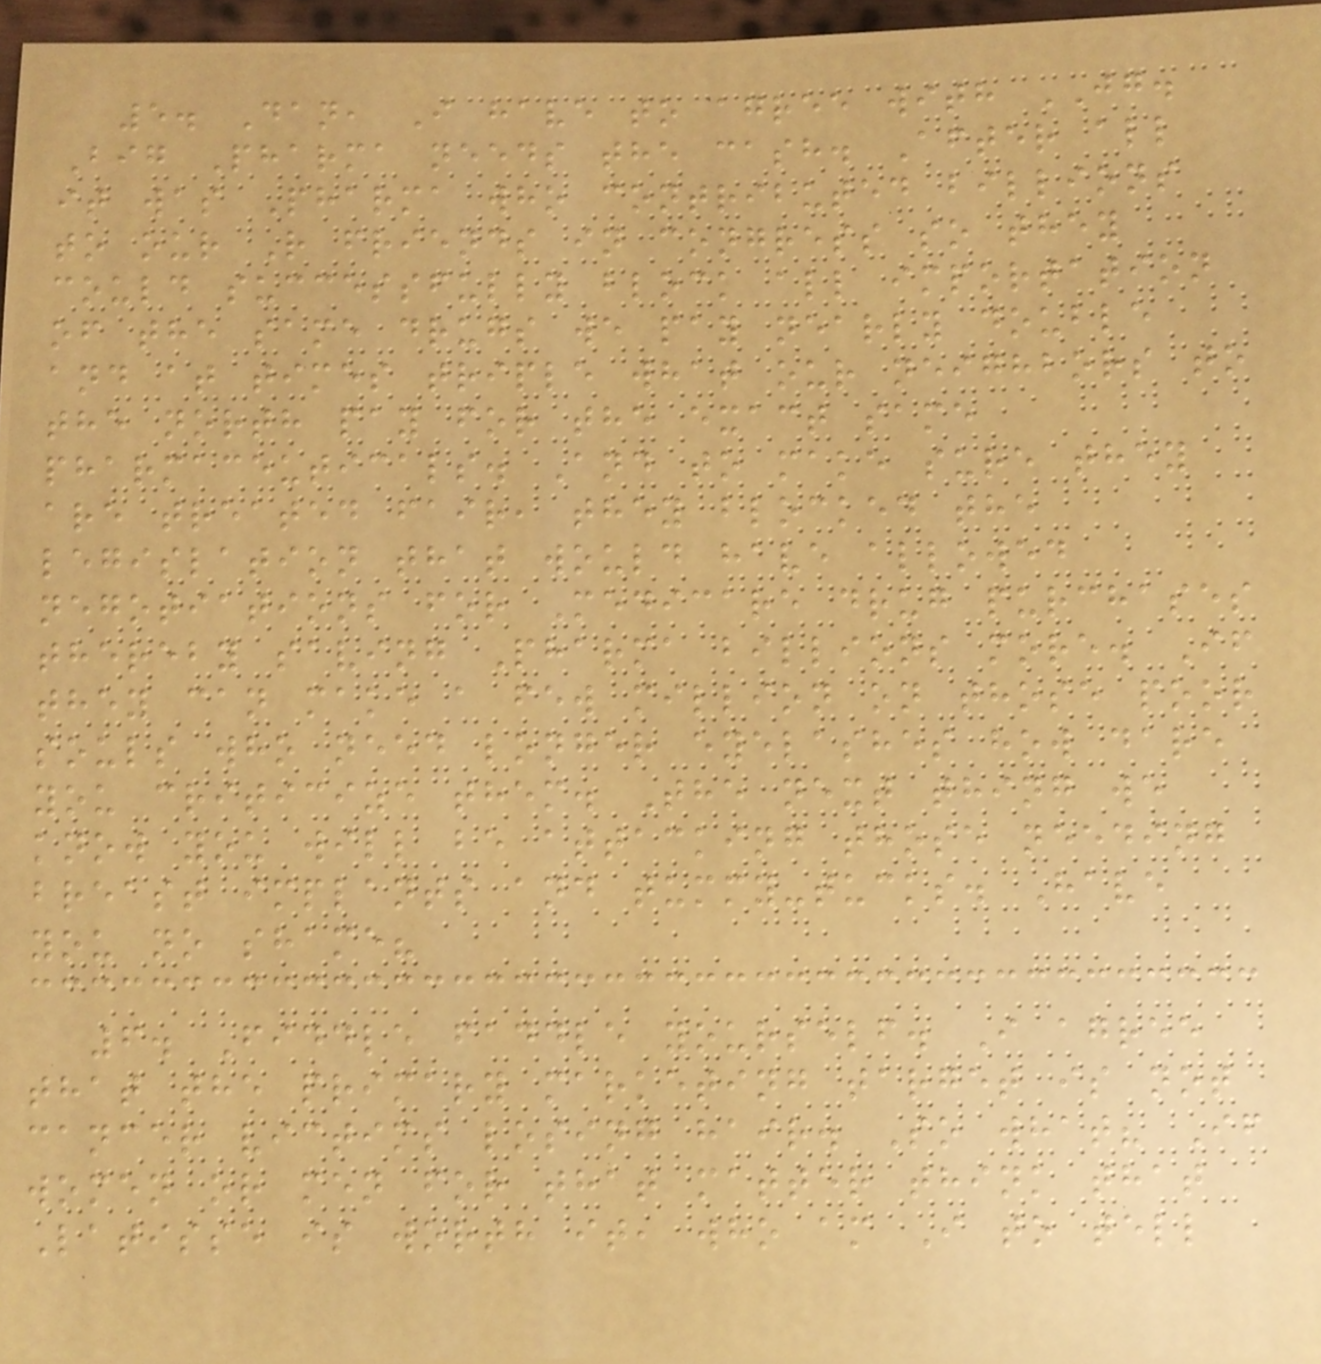5. Dan, I have to agree with JG.
Big Pharma needs the cash. After all
it was Pharma who contributed billions
to our R friends in congress so they
could successfully block all importation
of the same drugs we pay nearly double
and at times triple what our neighbors to
the north pay for the exact same
pharmaceuticals. And to make sure they
are treated fair, they blocked the
legislation that would have allowed
negotiations for Medicare drug purchases
thereby saving Pharma billions more. If
they can make a few million on those poor
souls who need longer eyelashes how dare
you criticize them. The next thing we
know you will be attacking those needing
breast implants and tummy-tucks. Have
you no shame?
6. Fiddle faddle yourself. I agree
that the primary marketing target is not
cancer victims losing hair. So what? If
women or men for that matter think that
Latisse is worth it, who am I to tell
